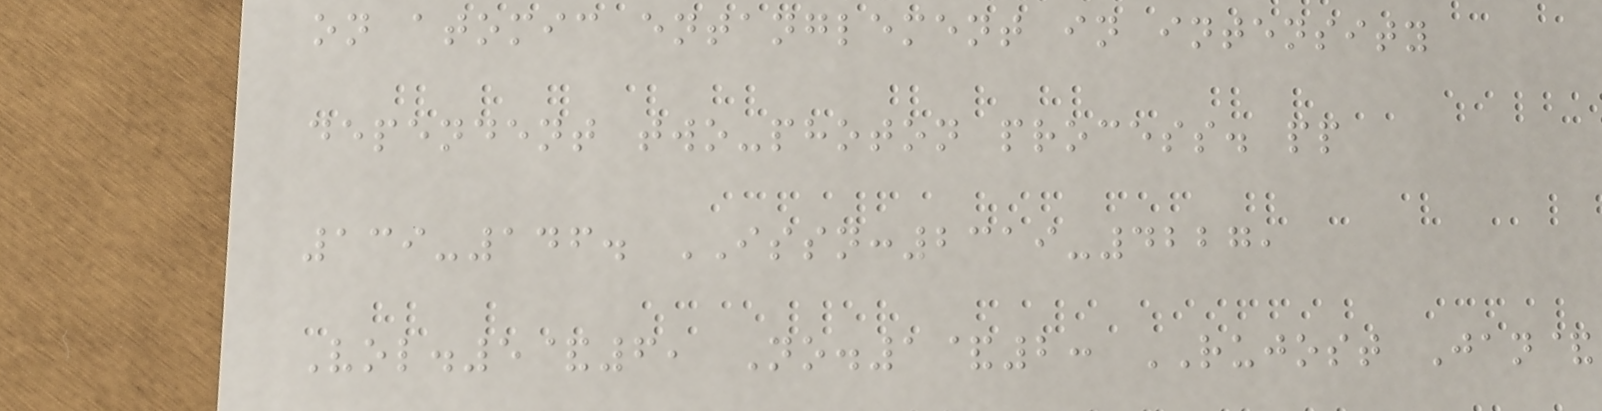on atomic entanglement in intensity
dependent two-photon process. pp
139-146. ISSN:2319-4227,
Vol.5&6, No.1&2: RUJOST Jan&
